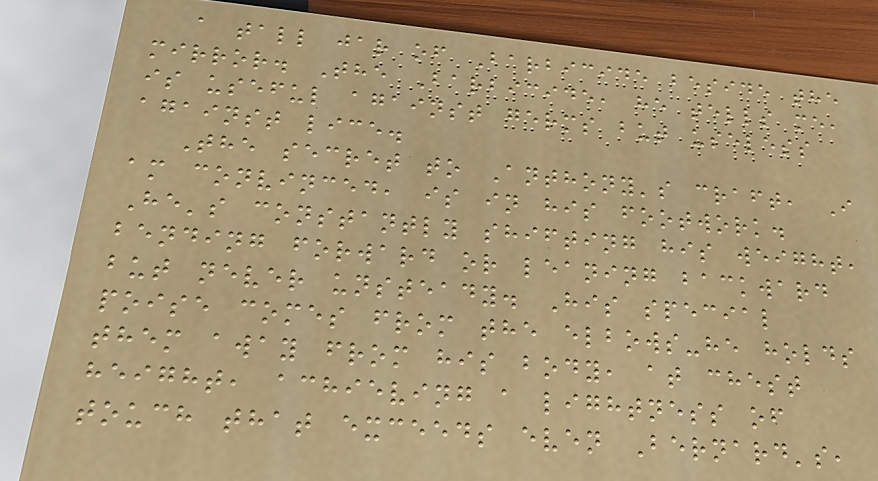a tall jar of Barbicide beside the
mirror. The Barbicide, he tells me,
is useful against germs but useless
against lice.
The secret to Anthony's craft, I
am convinced, is in his footwork.
He's constantly shifting his weight,
bending forward or leaning backward
but never unsteady. His special
poise comes from the elbows-he holds
them away from his body, at chest
height, achieving a lightness of
touch that exceeds even Bernard's,
